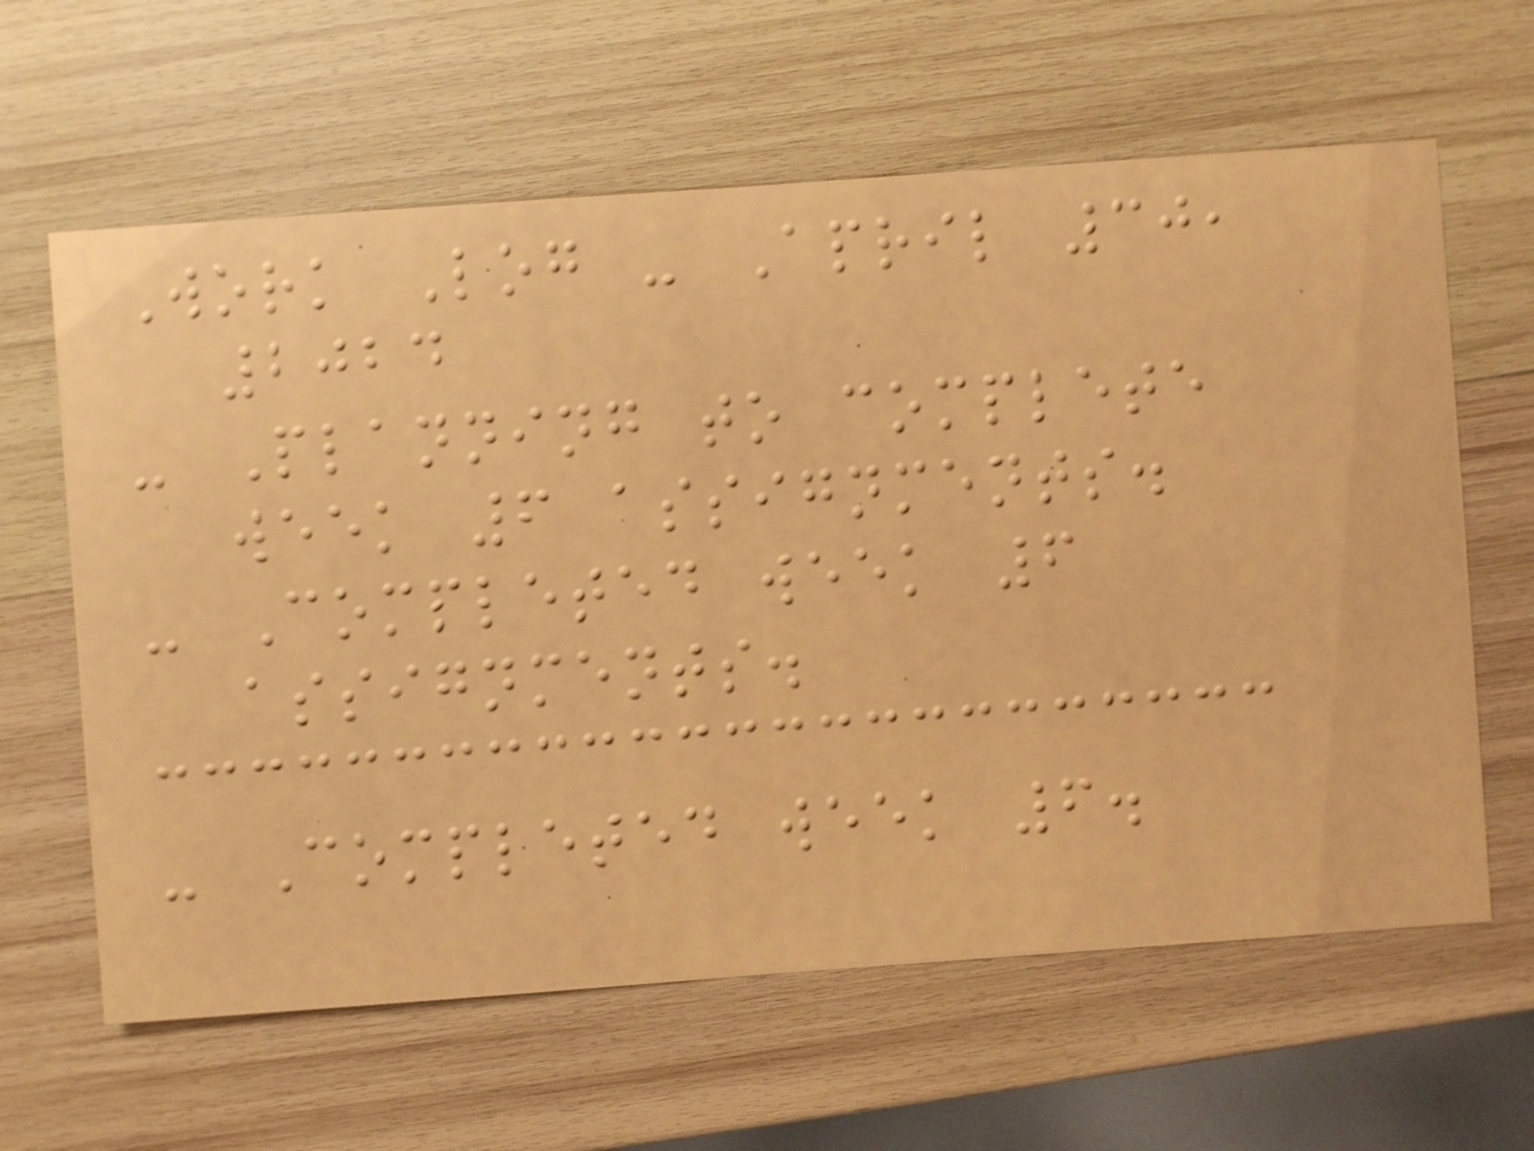Work Log - April 30,
2024
- Planning to complete
week 6 assignments.
- Completed week 6
assignments.
- Completed week 6.
